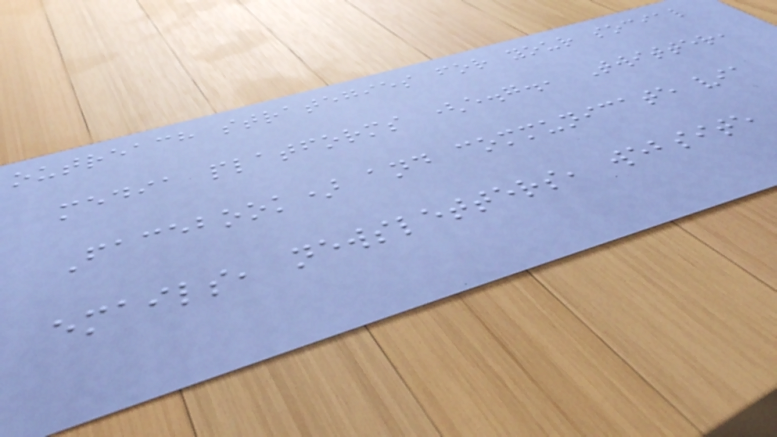outreach strategies for your social
media platforms (e.g., Twitter,
Facebook) and communicate via
emails, newsletters, website
